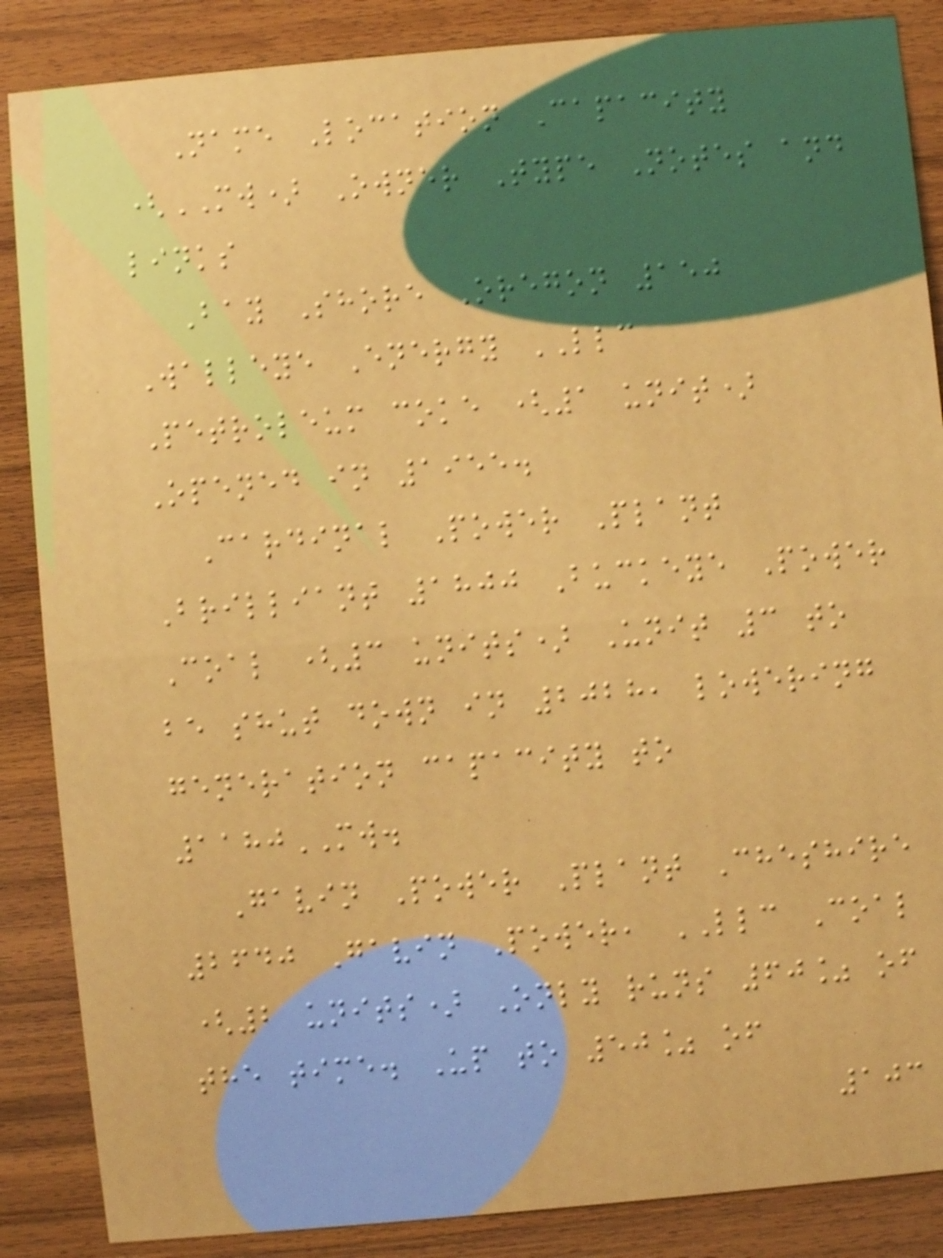Name Location Capacity
(MW) Owner Type Notes and
links
Bay Shore Oregon 150
Walleye Energy LLC
Petroleum coke (1 unit)
Opened in 1955.
Cardinal Power Plant
Brilliant 1800 Buckeye Power
Coal (3 units) Unit 3 to
be shut down in 2028, lowering
generation capacity to
1180MW.
Gavin Power Plant Cheshire
2640 Gavin Power, LLC Coal
(2 units) Only runs 60% of
the time. Up to 50% of
103
